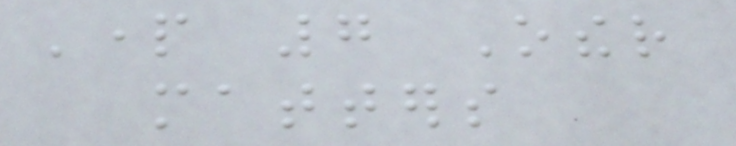Part 7 Other
matters
